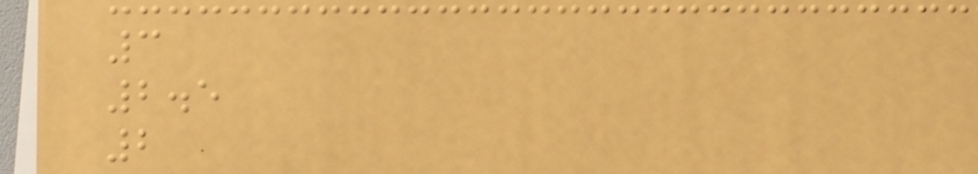3
2.5
2
